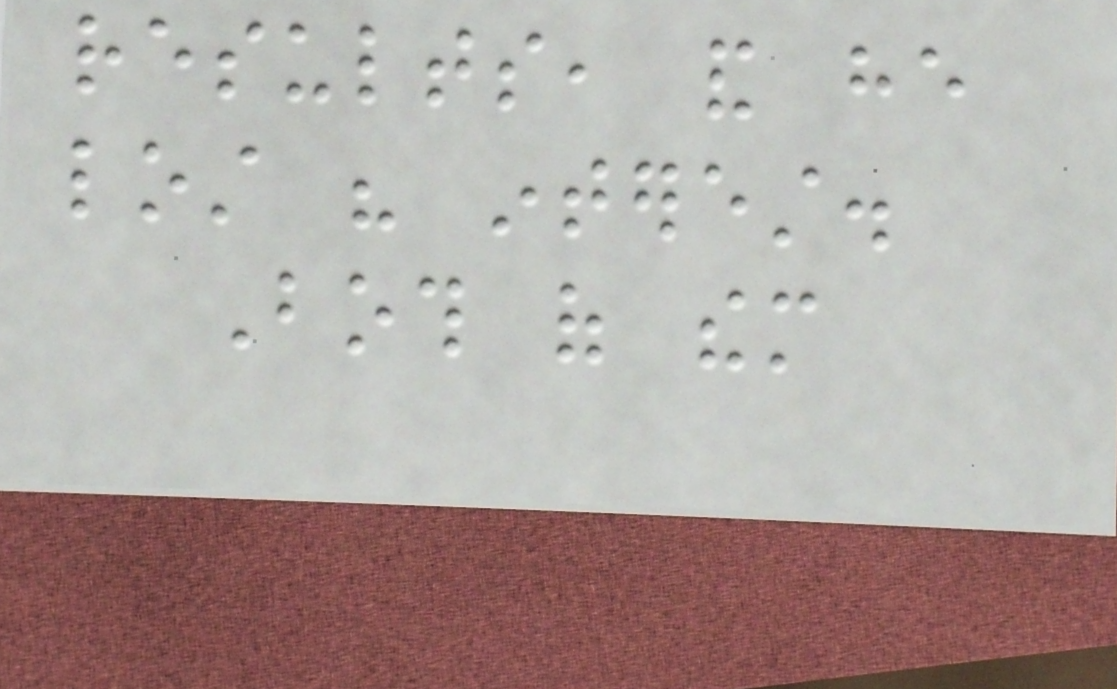results, and he
lost his interest.
Both of them
